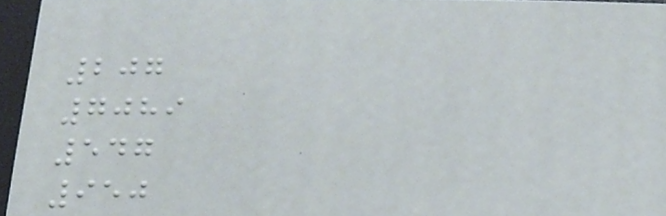207
7089
547
950
